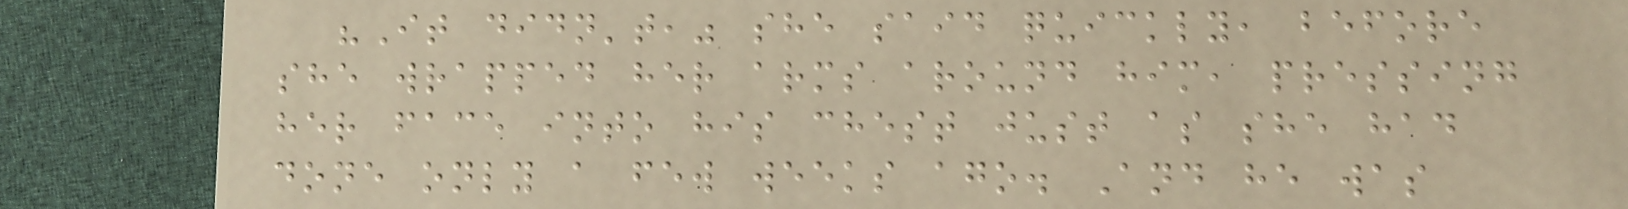"It didn't," she said quickly, before
she wrapped her arms around him, pressing
her face into his chest just as she had
done only a few weeks ago. And he was
